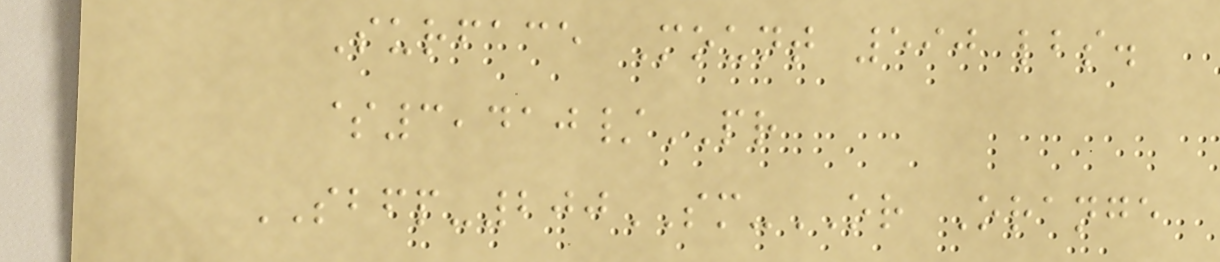Surface Mount 590 lbs.
$3,410/PR
SBFP-200SM-OR Orange
